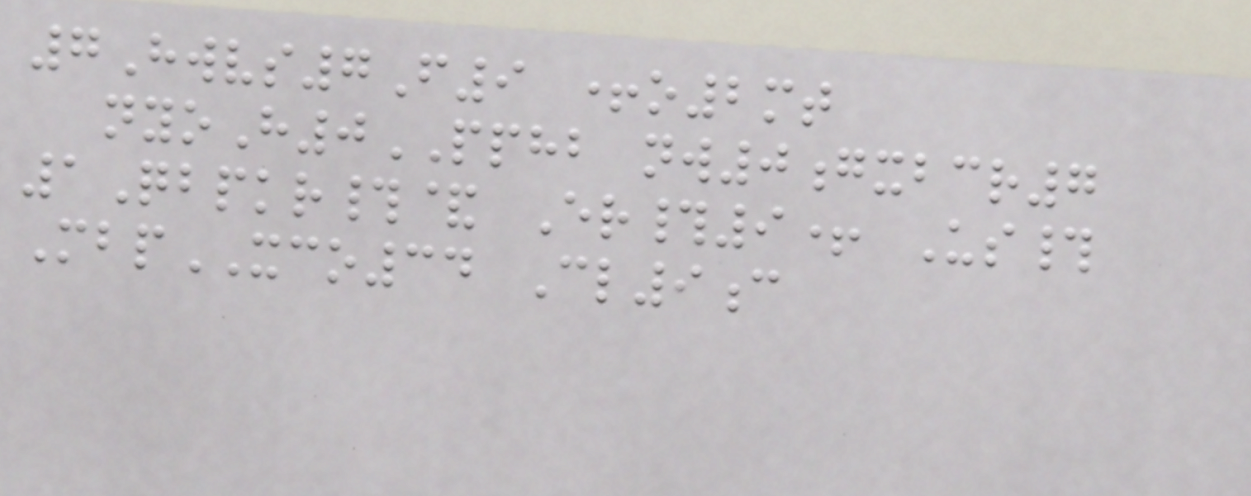7Hwvs7F9 +o2mt
nyoH0PPHB nw0gxbcr7
1Qbpkr#& Er#9+ Us#
MbpXCO34 Cl9c
